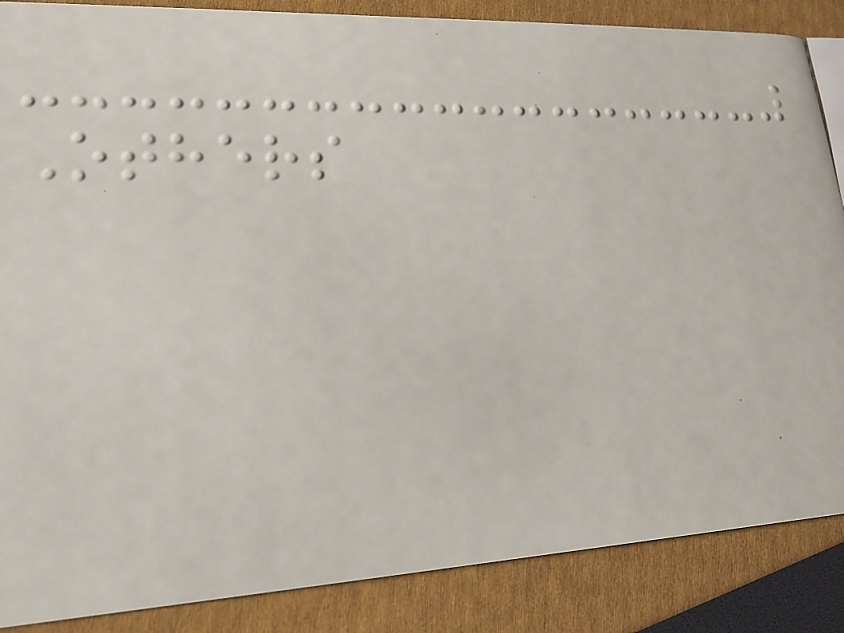Others
